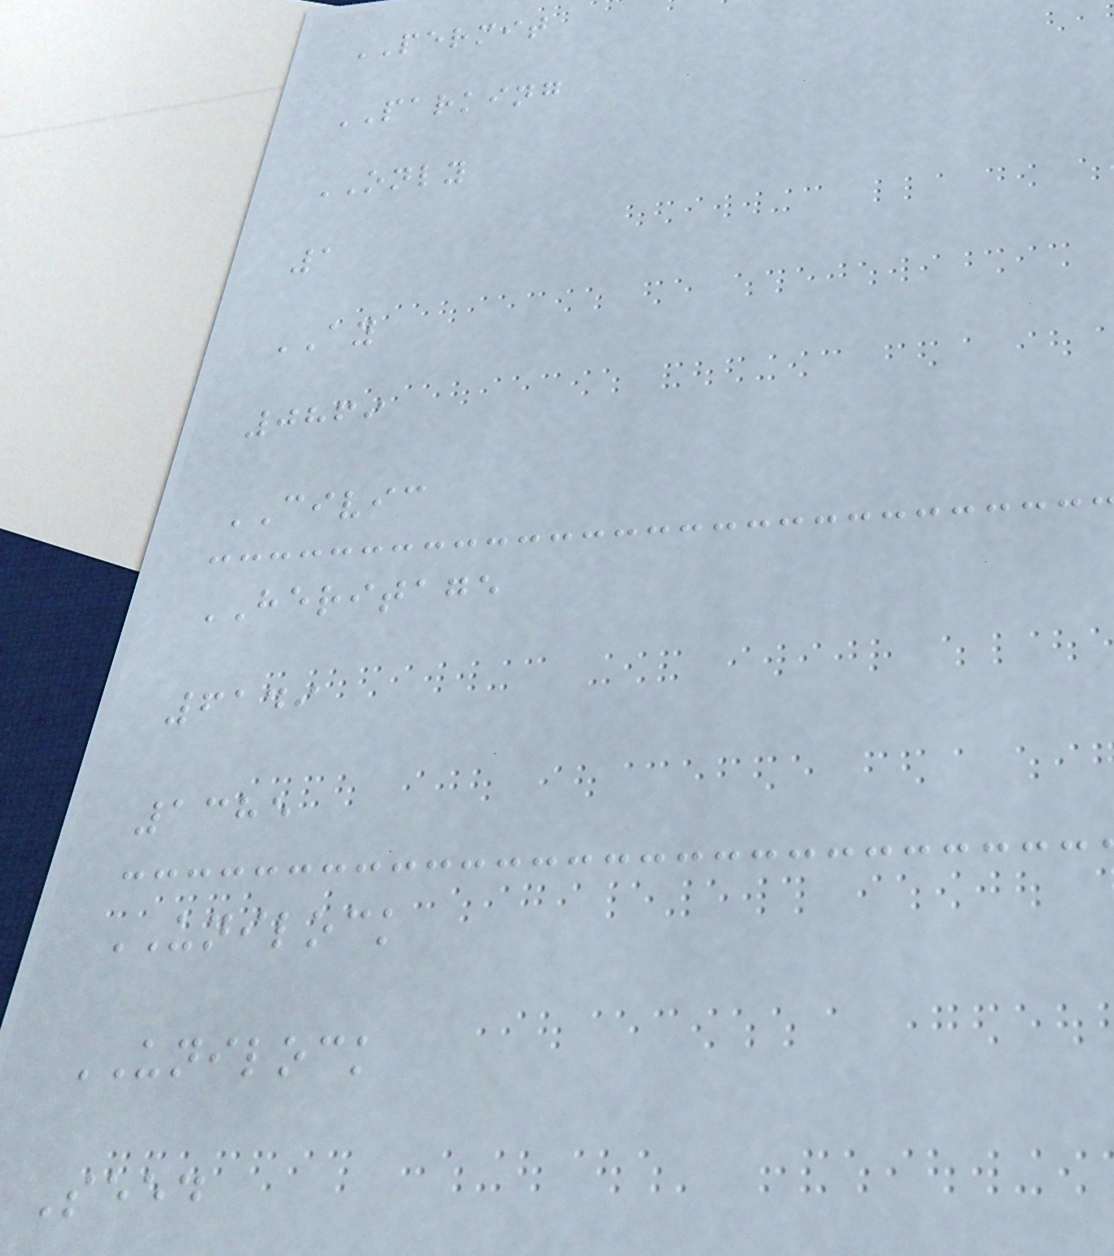PERMIT
PARKING
ONLY
1
AY
0869
CIVIC
HERITAGE
6149
1385
UNILOCK
UNILOCK
Seed
